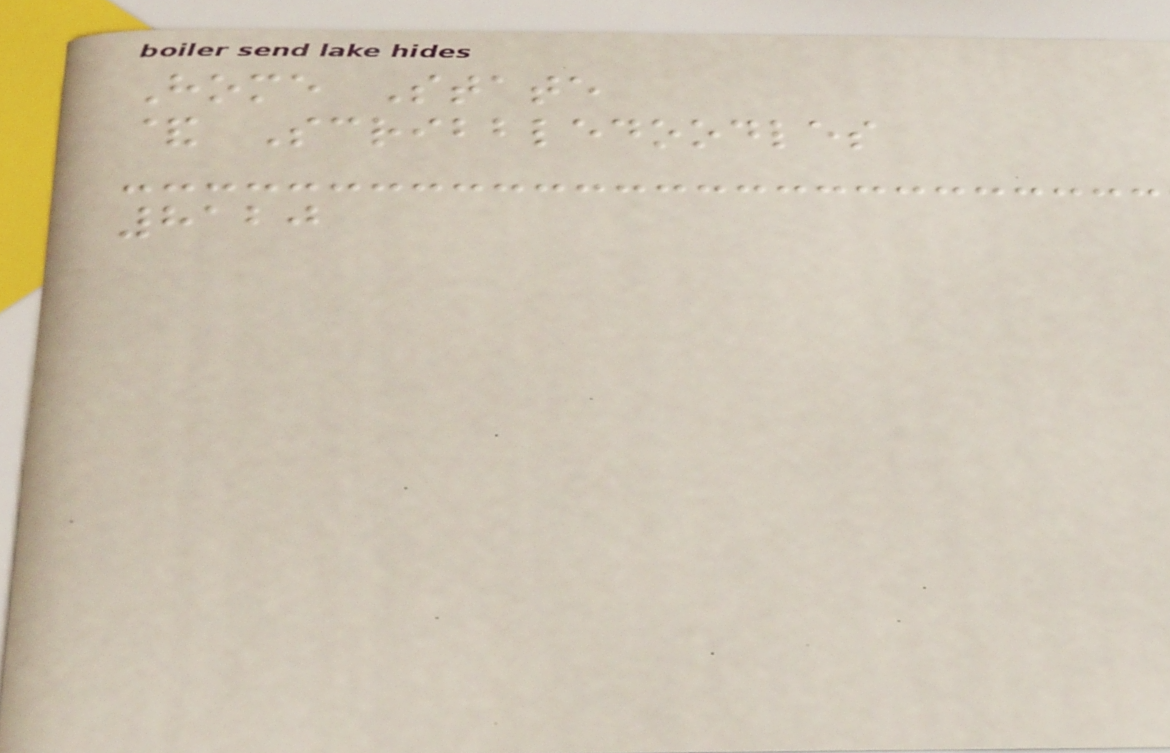Home State
& Scribbledoodles
8120
